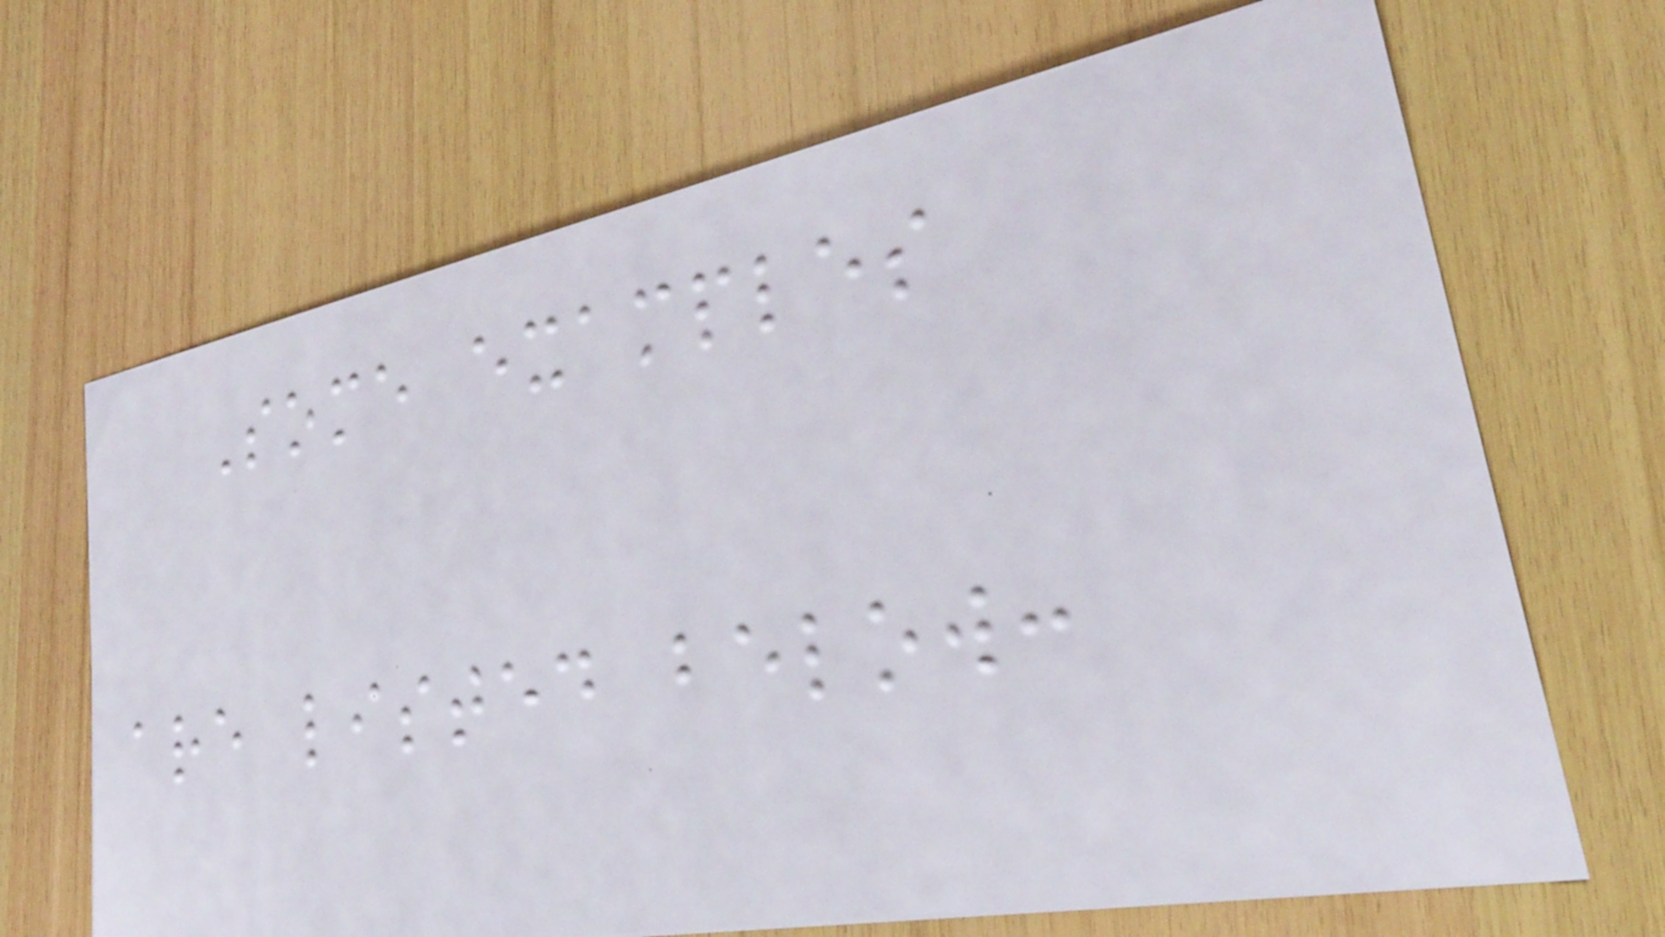Some examples
are listed below:
